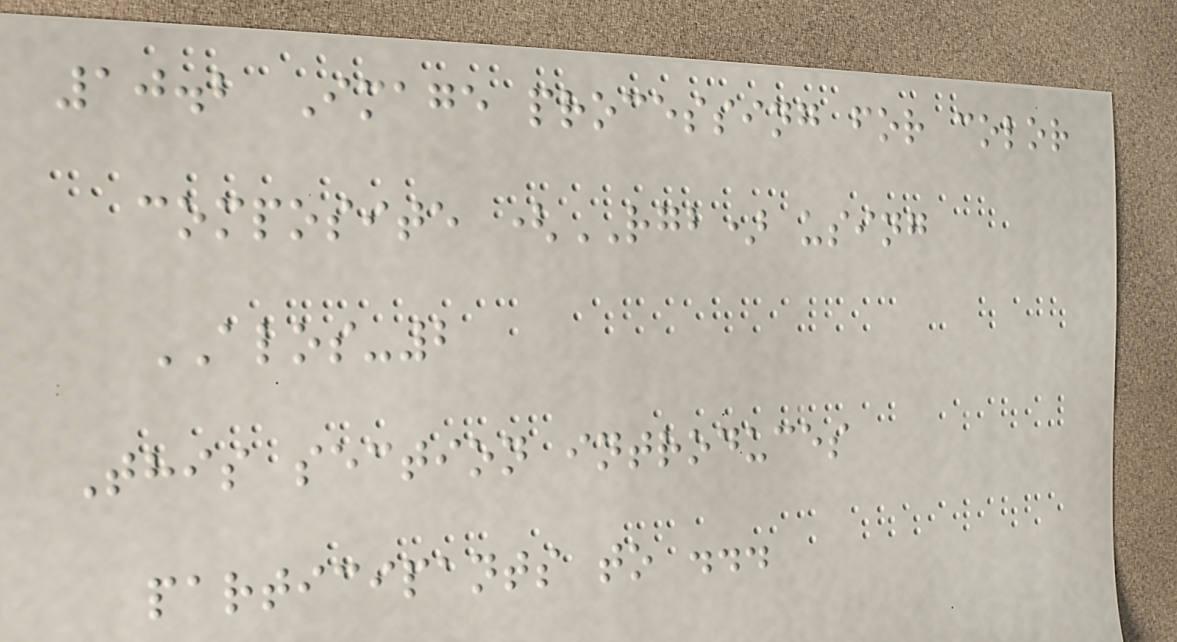10.2 Image processing for color
composite (RGB) using
ALOS-2
This section introduces
participants to ...
